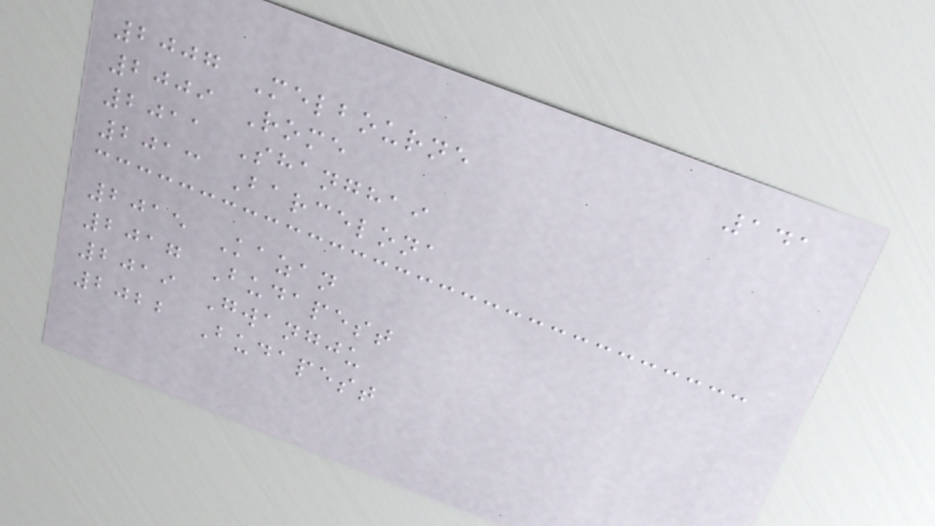141
2007 Melbourne
2009 Rome
2011 Shanghai
2013 Barcelona
2015 Kazan
2017 Budapest
2019 Gwangju
2022 Budapest
